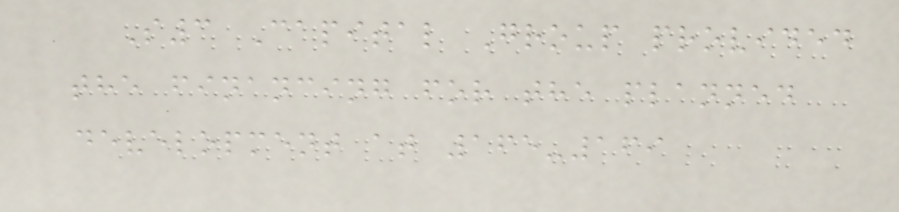S3 Capital Group provided
the financing for the planned
development at 165-169
